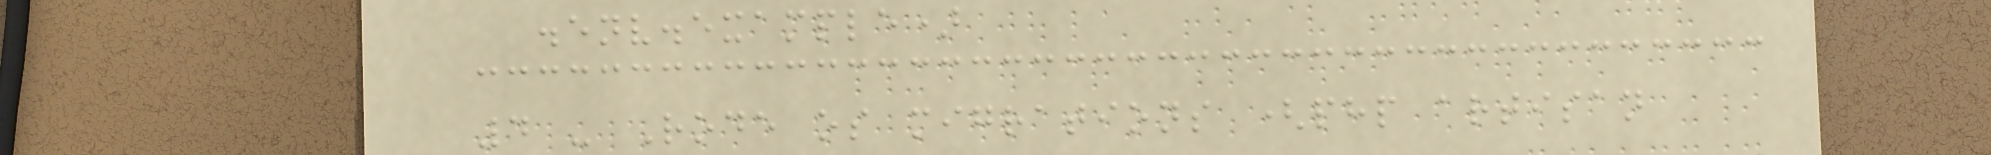.env.example)
4 - Rode os migrations (php artisan
